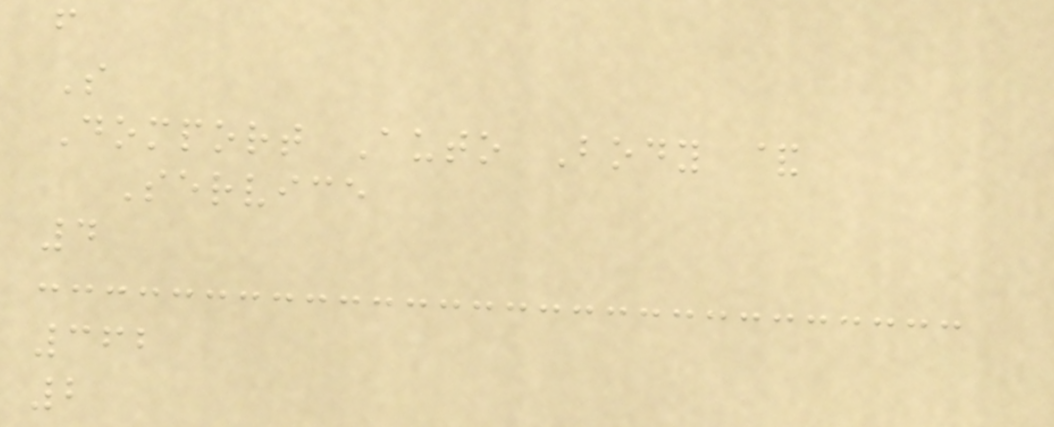f
S
Domport Auto Body &
Service
4
362
2
